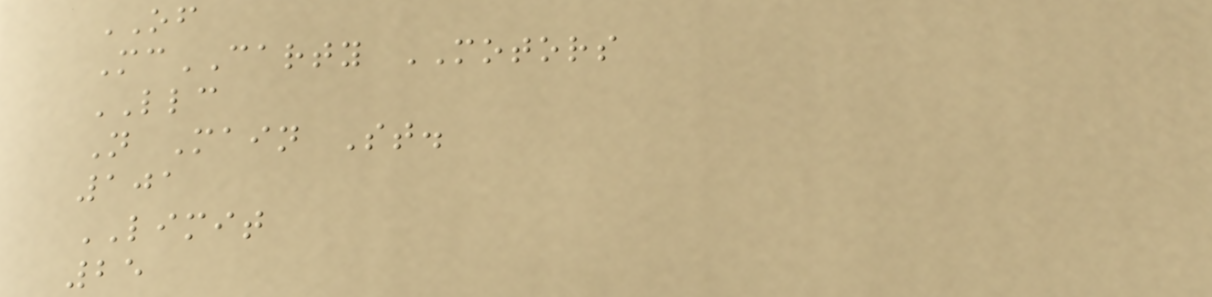OF
McCARTY MOTORS
LLC
N Main St.
101
LIMIT
25
